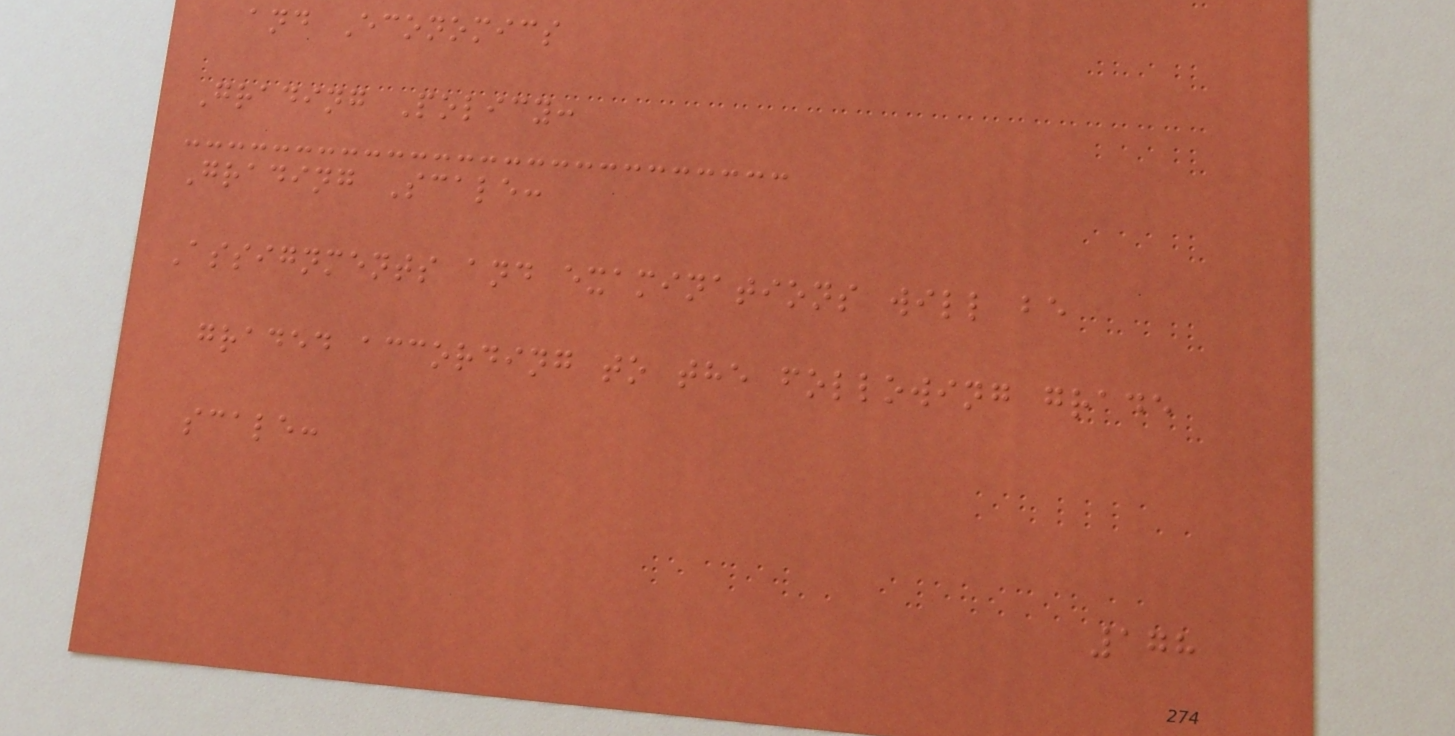and Economics
Grading Policy:
Grading Scale:
Assignments and examinations will be
graded according to the following grade
scale:
178
